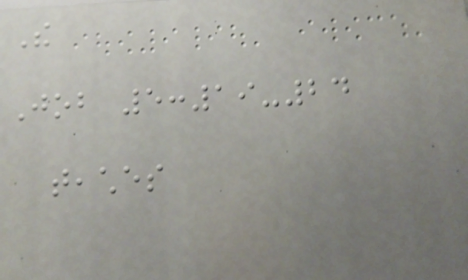The
Job 5:19-24
teaches
